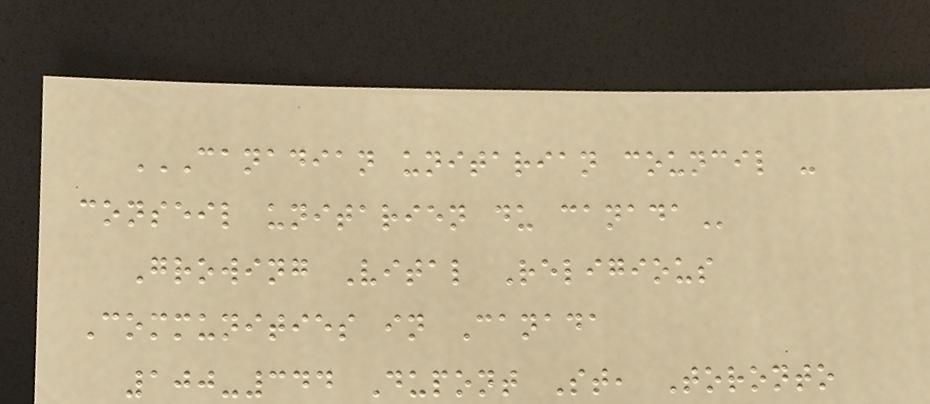CANADIAN UNITARIAN COUNCIL -
CONSEIL UNITARIEN DU CANADA
Growing Vital Religious
Communities in Canada
100-344 Dupont St, Toronto
